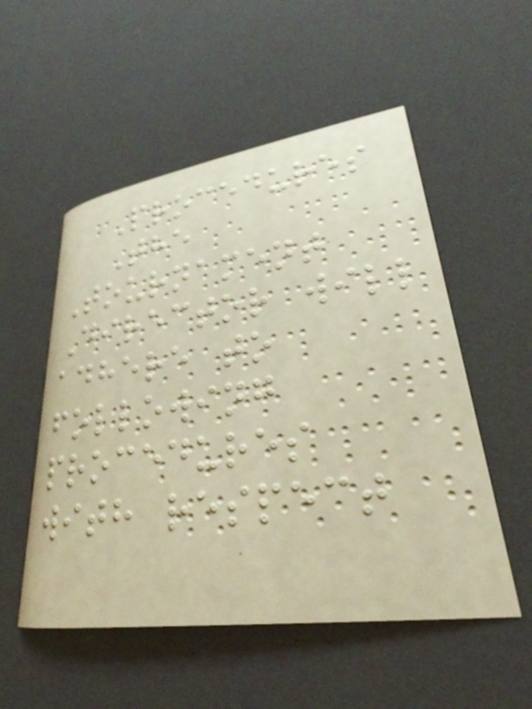Procedures
The
Tournament
Director will
adhere to
following
procedures
with respect
